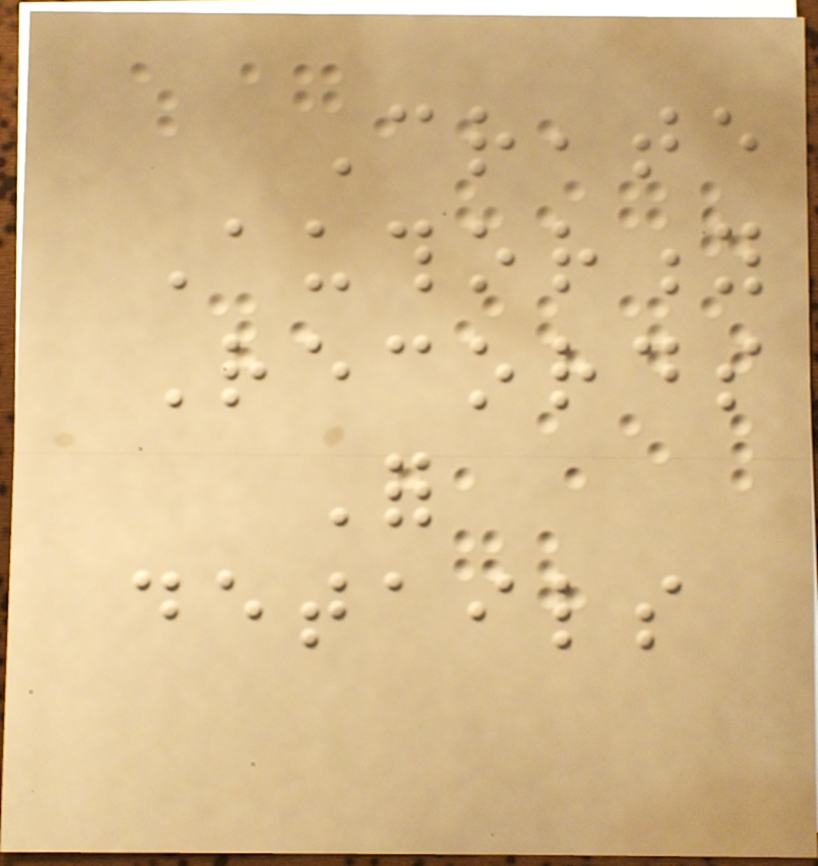Create
Authority
Records
For
details
